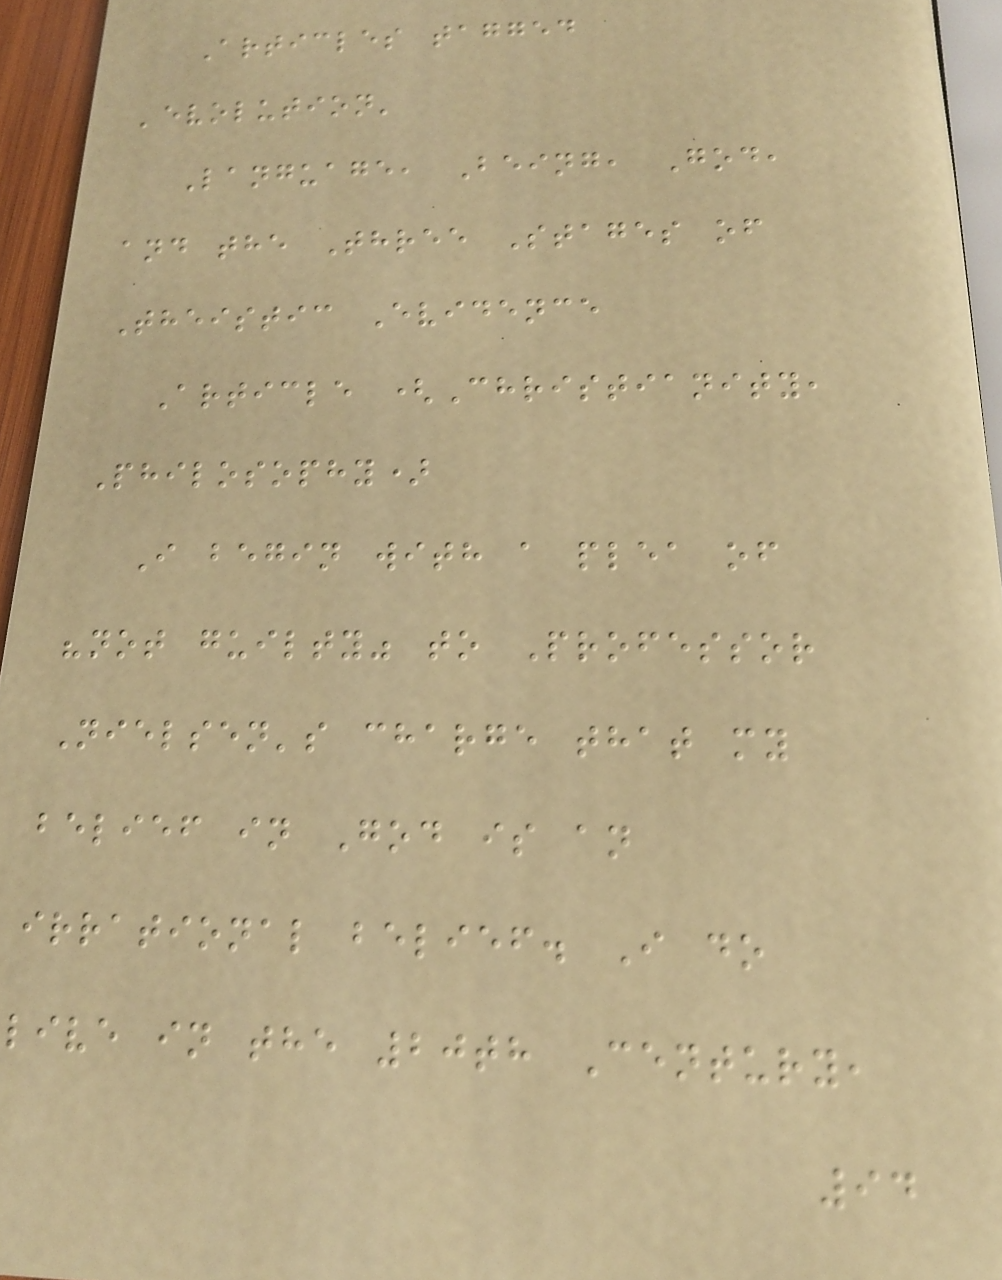Articles tagged
'evolution'
Language, Being, God,
and the Three Stages of
Theistic Evidence
Article (Christianity,
Philosophy)
I begin with a plea of
"not guilty" to Professor
Nielsen's charge that my
belief in God is an
irrational belief. I do
live in the 20th Century,
94
